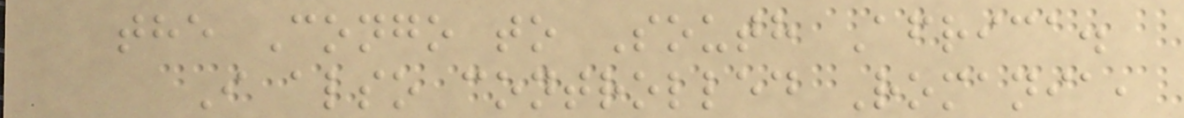the Congo to South Africa.
I also controlled Romania,
